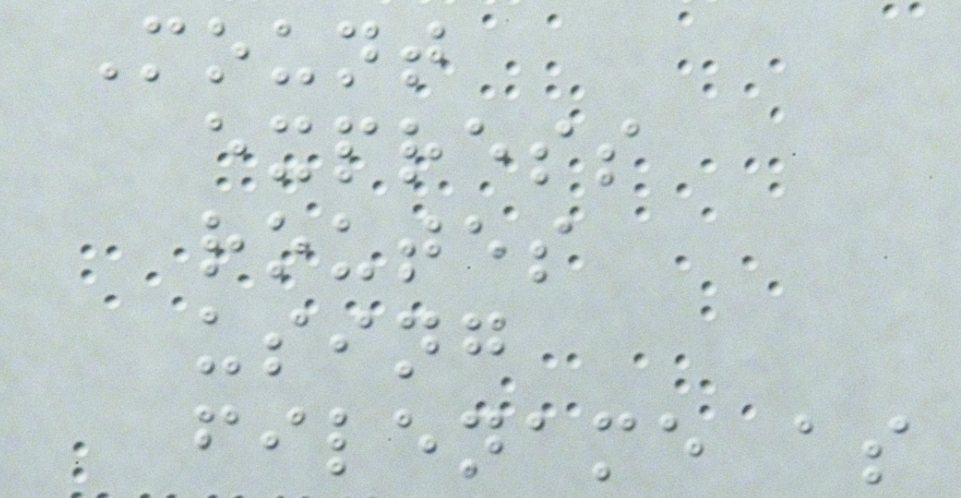Mount
express
routes
using
filename as
